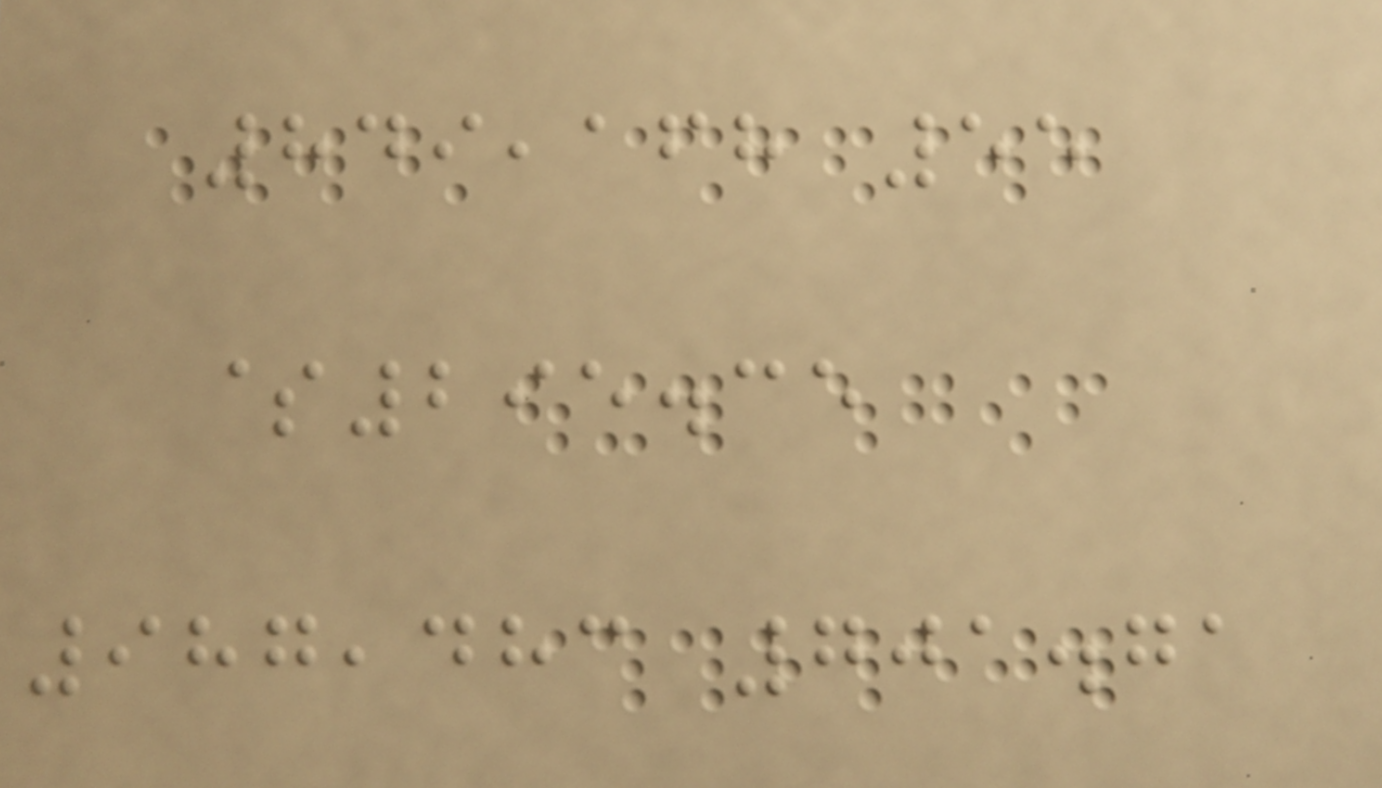849,168 55
$295.35
987,483 701.71
